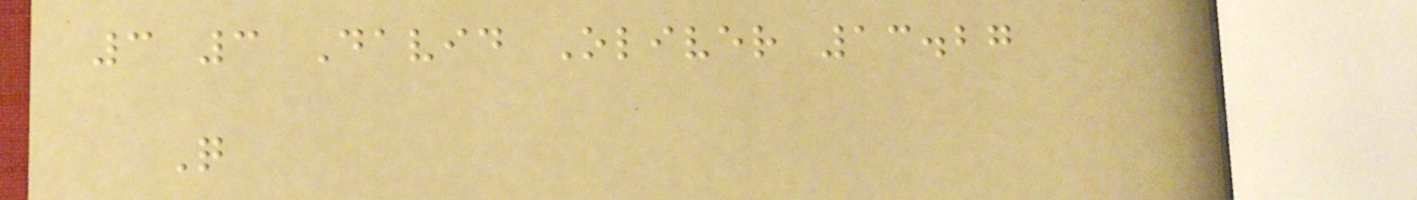3 3 David Oliver 13.27
Q
